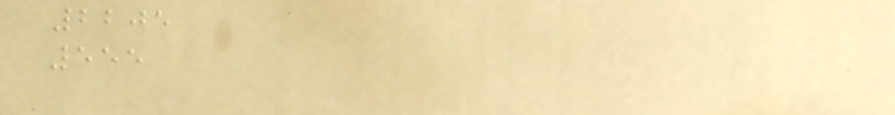2205
555
